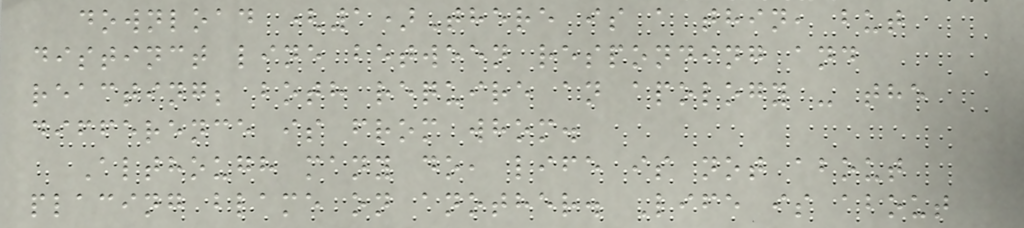download (1)There is a thin, but
distinct line between responding and
reacting; both require an apology - the
difference is from whom.
Although many do, life is not about
placing blame on another. Life is about
